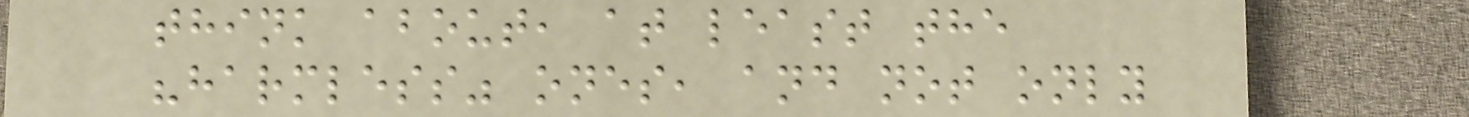think about, at least the
"harmless" ones, and not only
